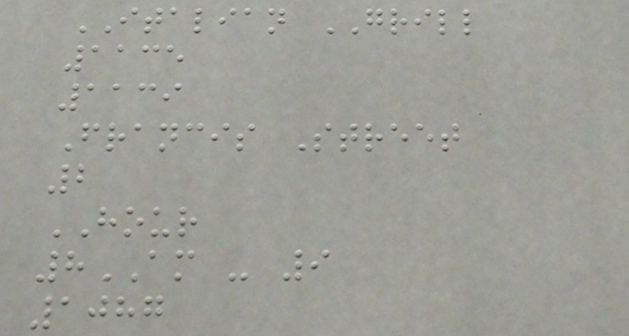ITALIAN GRILL
1135
1139
Francis Street
2
HOUR
8AM - 9
1087
